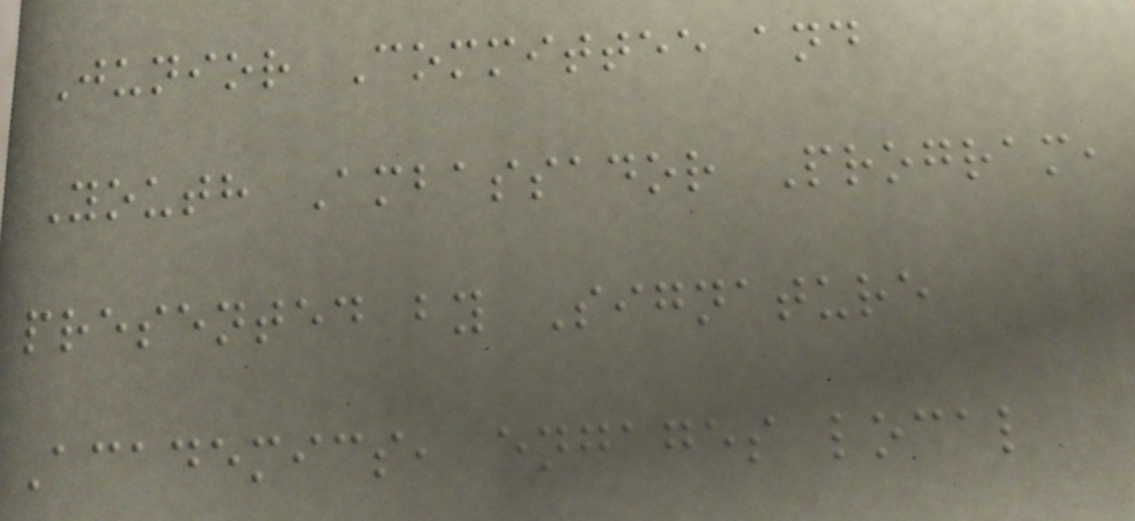Junior Committee and
Youth Ambassador Program,
presented by Signature
Academics, engages local
